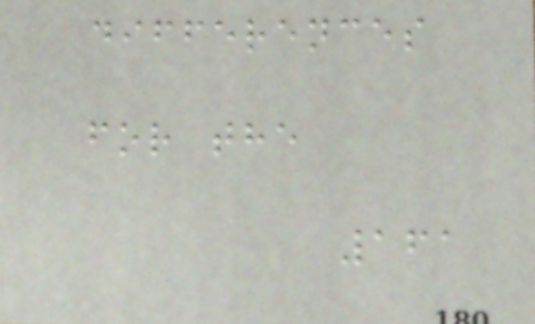differences
for the
161
